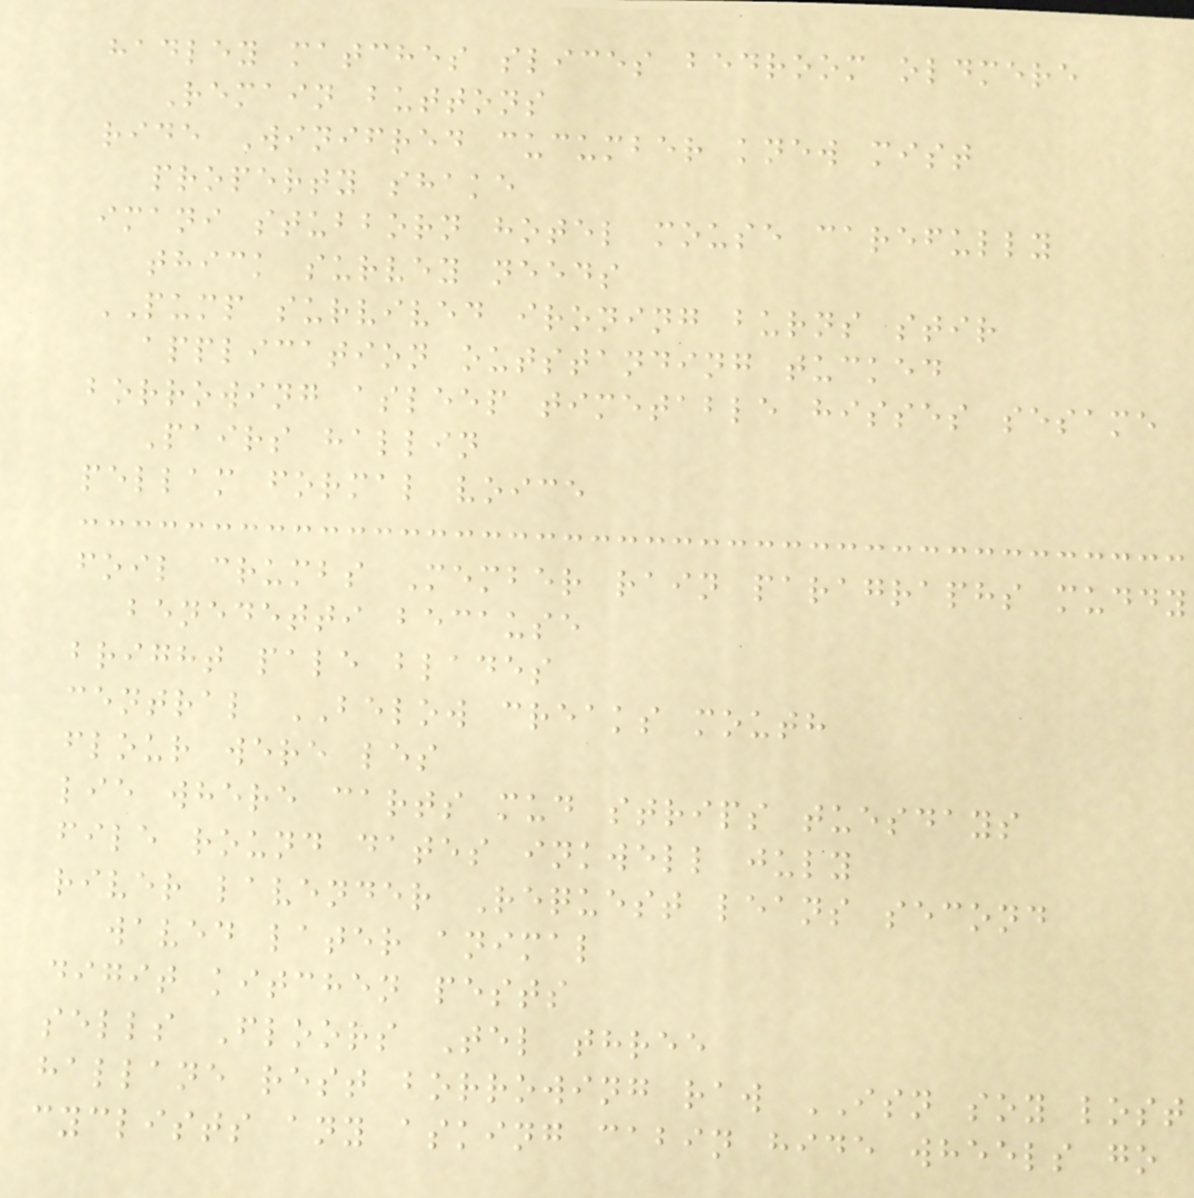hadley matches slices bedroom oldmere
Remain buttons
ride Winifred cucumber knew mist
property shake
imani stubborn hotel mouse carefully
thick survey needs
PUMP survived ironing burns stir
application outstanding tucked
borrowing asleep timetable hisses sesame
Pairs hallin
pellam formal voice
foil crumbs Member rain paragraphs muddy
benedetti because
bright pale blades
central BELOW creaks mouth
flour were les
lie where carts mud strips tuesdays
file round dates inkwell july
river lavender Request leans second
waved later animal
digit kitchen pests
sells Floors Tel three
hallane rest borrowing raw ISN soy lost
cyclists any asking cabin hide wheels go
